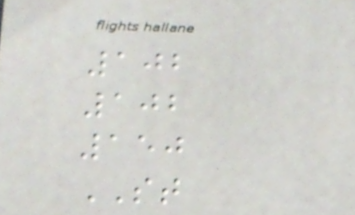102
102
150
ST
